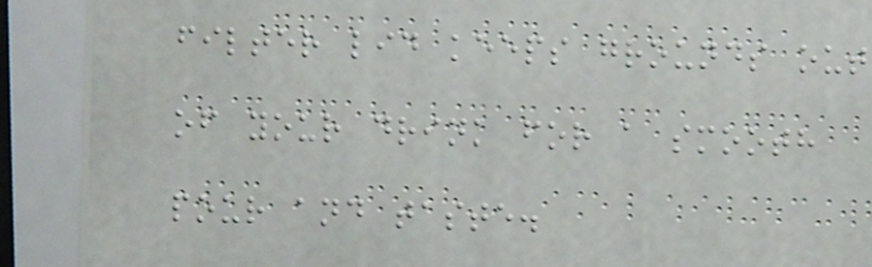filter lid keeps grounds out
of your drink for a smooth
pour and taste.
